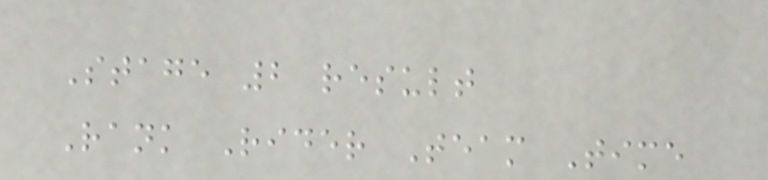Stage 2 result
Rank Rider Team Time
